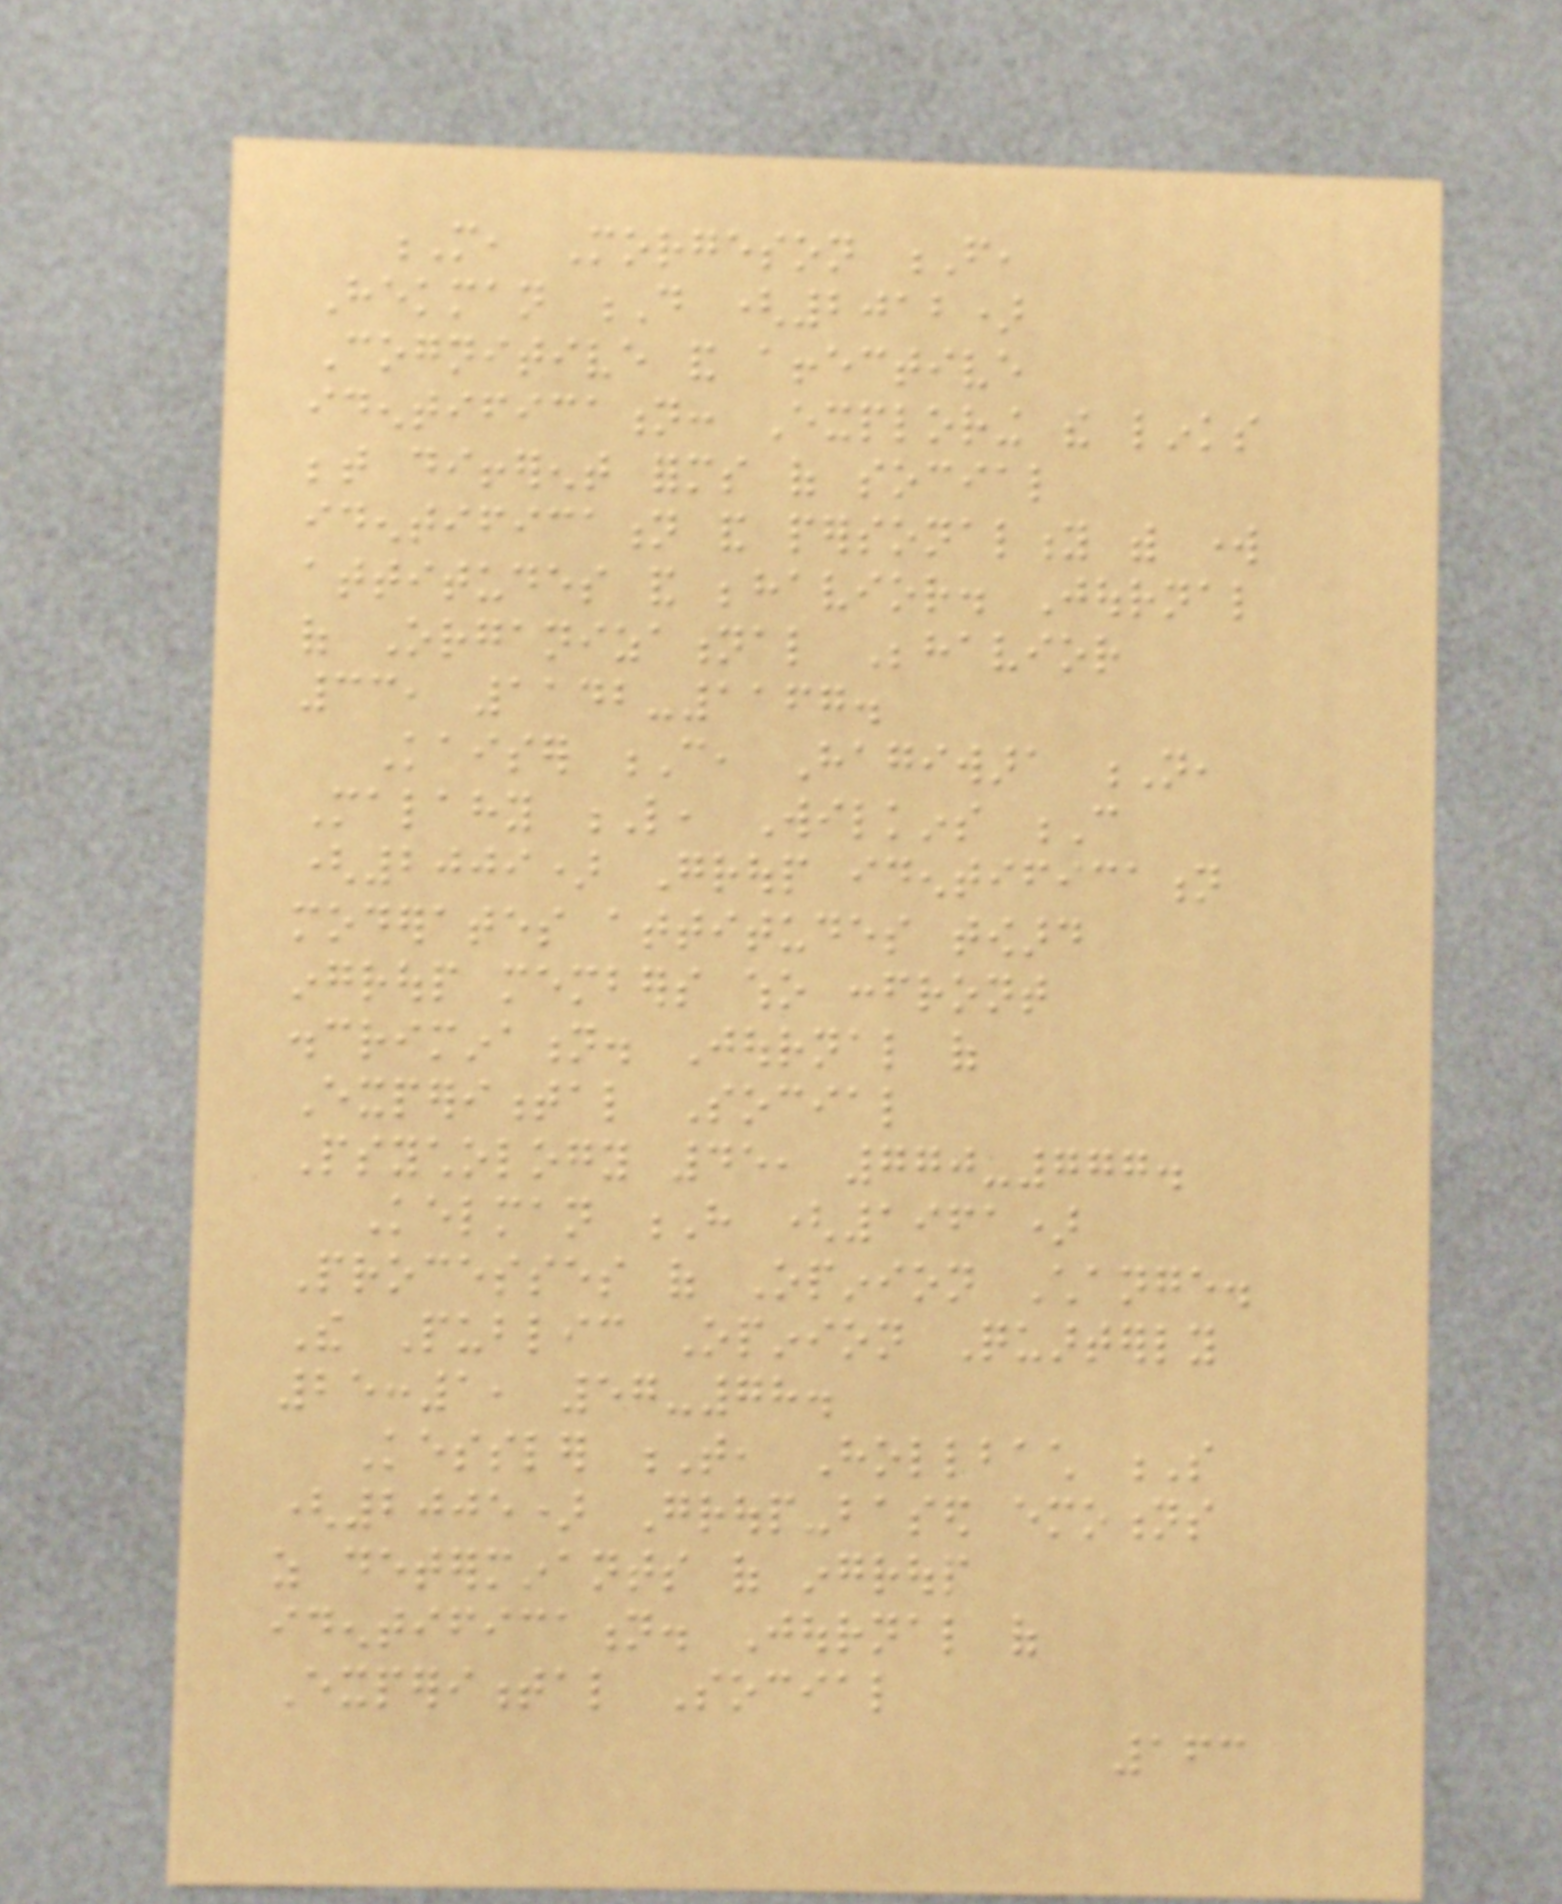M, Morgeson F,
Hekman D (2012)
Cognitive and affective
identification: Exploring the links
between different forms of social
identification and personality with work
attitudes and behavior. Journal
of Organizational Behavior
33, 1142-1167.
Kaiser C, Hagiwara N,
Malahy L, Wilkins C
(2009) Group identification
moderates attitudes toward
ingroup members who confront
discrimination. Journal of
Experimental Social
Psychology 45, 770-777.
Kelman H (1961)
Processes of Opinion Change.
The Public Opinion Quarterly
25:1, 57-78.
Kessler T, Hollbach S
(2005) Group-based emotions
as determinants of ingroup
identification. Journal of
Experimental Social
163
